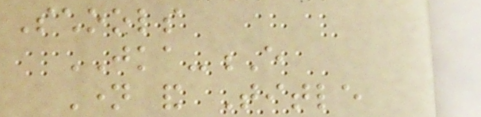Schools
JKA-E
Name and Title
